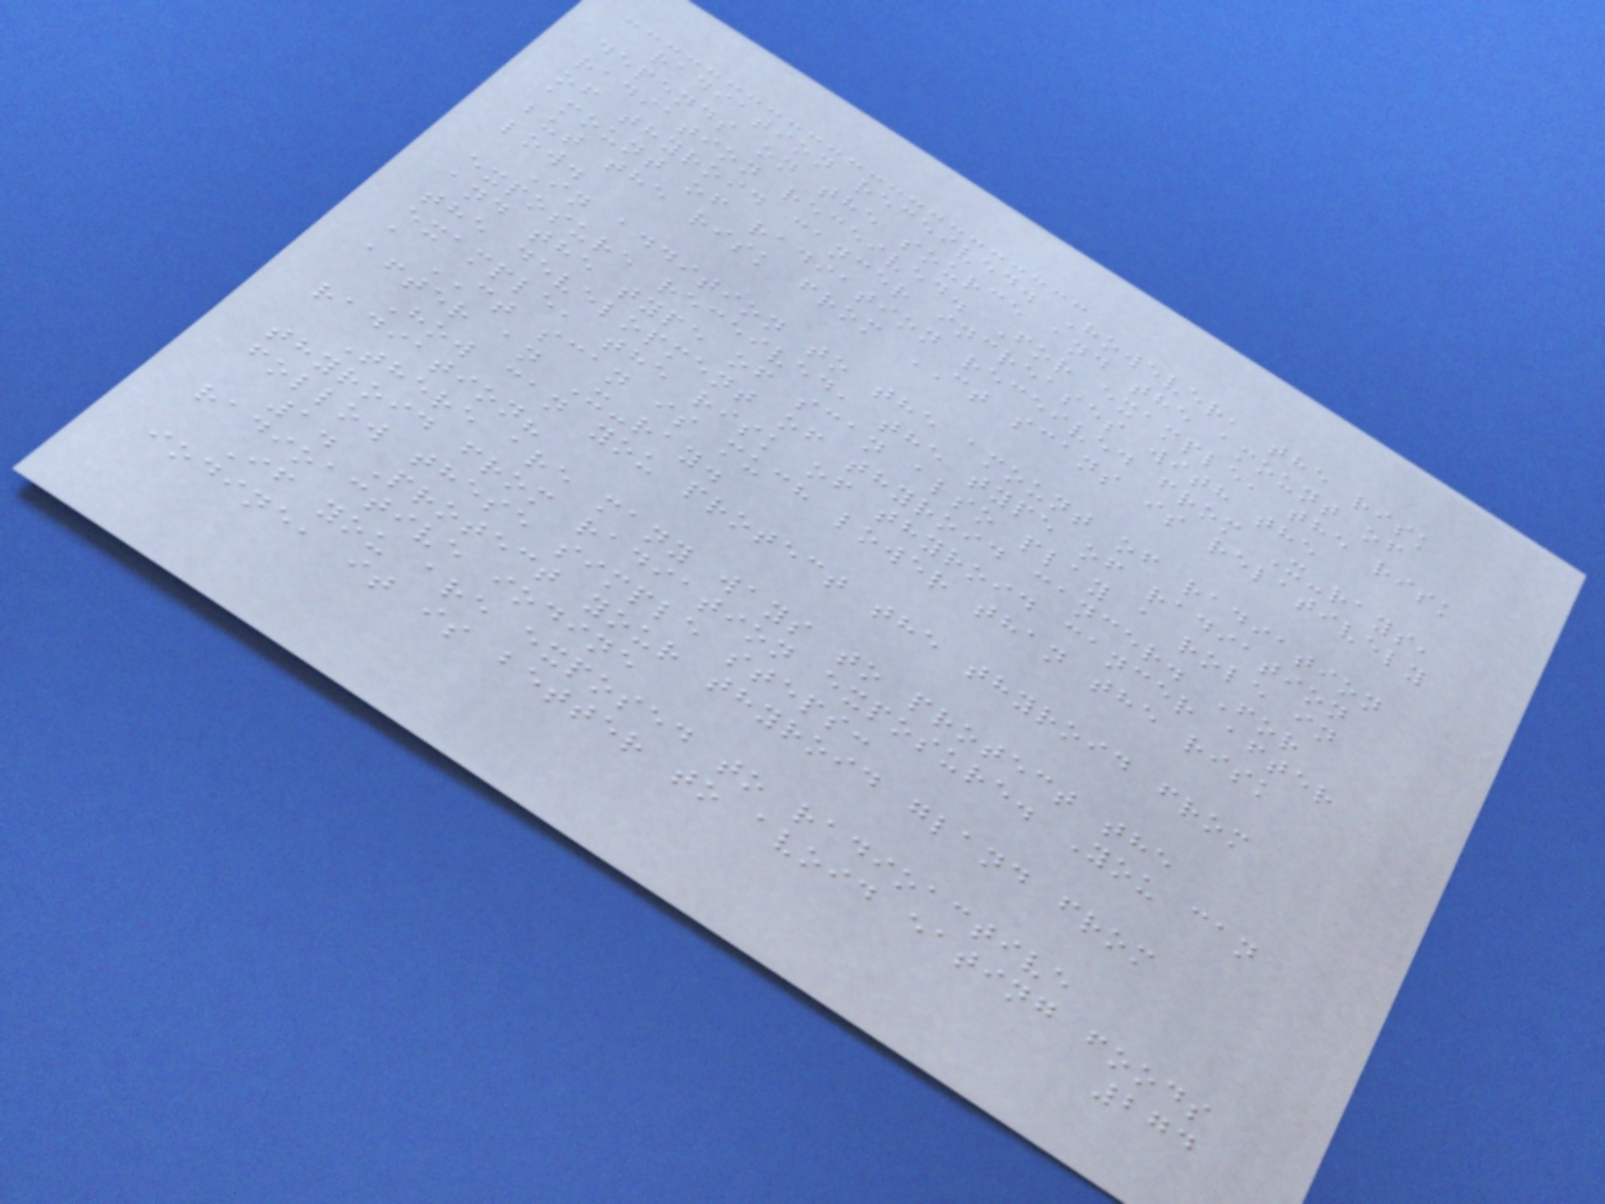radiation received. However, the risk
depends on the source and the amount of
radiation received. For example, the risk
of thyroid cancer increases with the
amount of radiation received from X-rays,
but the risk from CT scans is relatively
low.
In addition to the amount of radiation
exposure received, the type of radiation
and the type of scan also play a role in
the development of thyroid cancer. For
example, the risk of thyroid cancer after
a CT scan is much lower than the risk
after an X-ray.
How can you protect the thyroid from
radiation?
There are many ways to protect the
thyroid from radiation exposure. You can
follow these simple steps:
1. Protect your thyroid gland from
radioactive iodine
If you are exposed to radioactive
iodine, it is better to avoid eating foods
274
